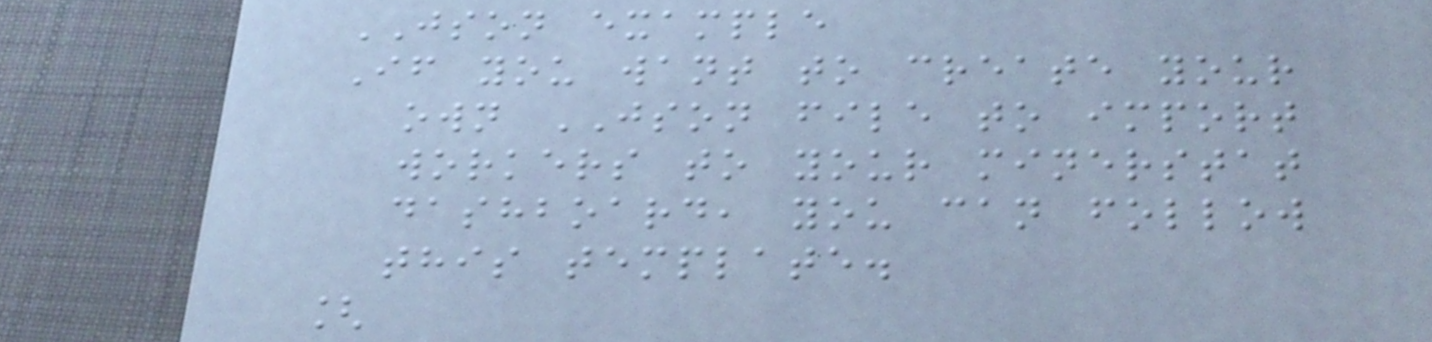JSON example
If you want to create your
own JSON file to import
workers to your minerstat
dashboard, you can follow
this template.
[
